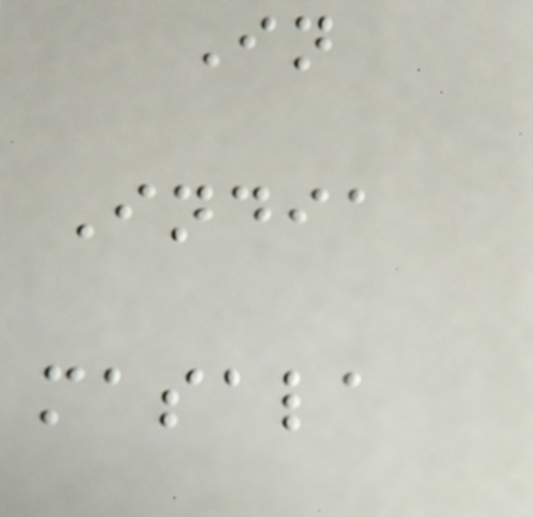In
India
masala
